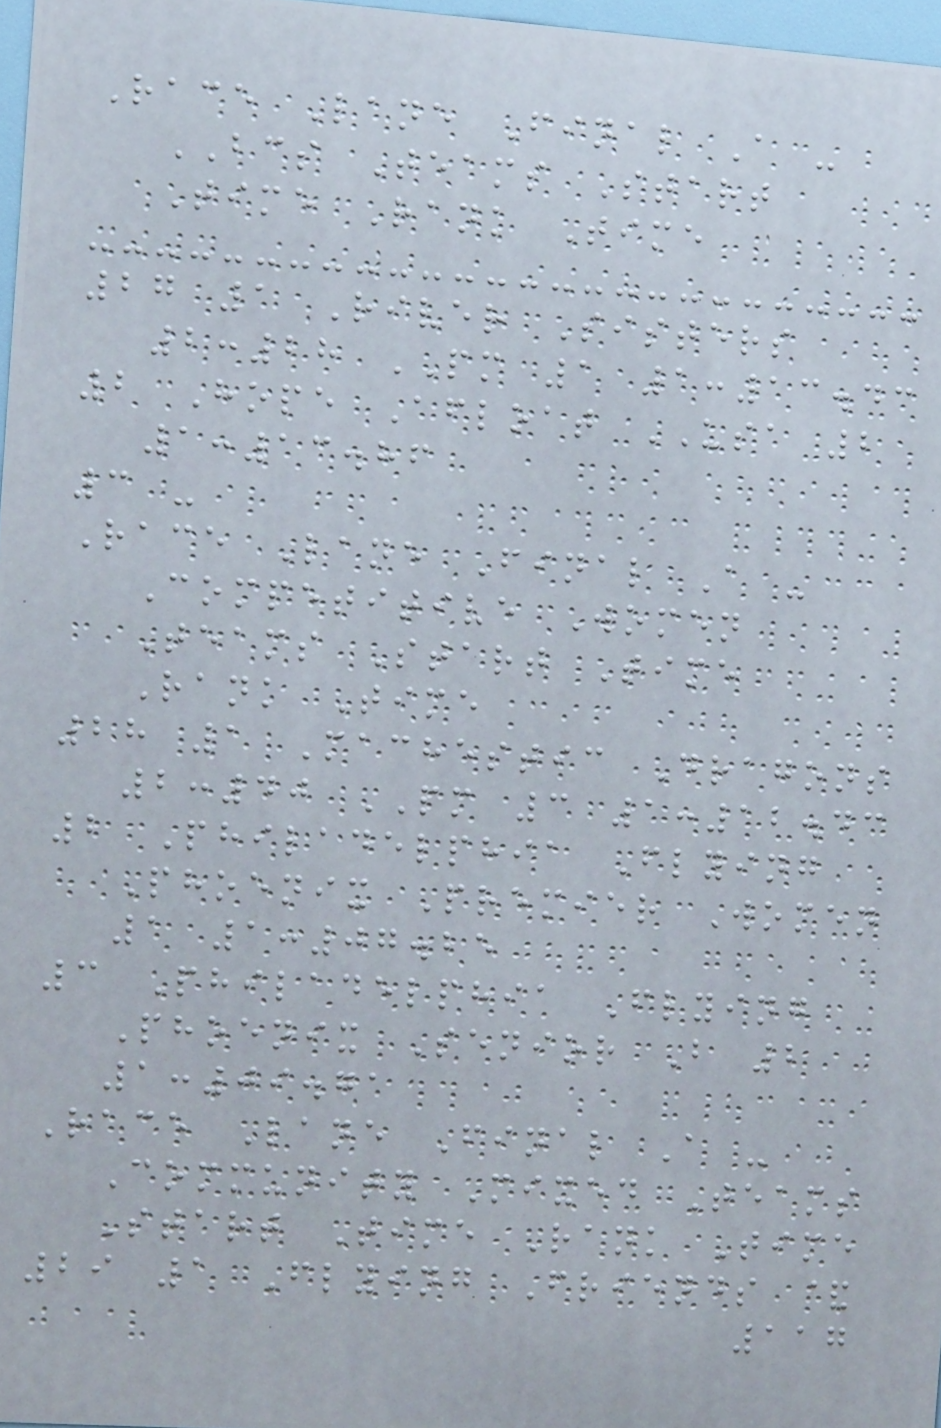Race Lane Final A -
BCS Teams Start
Time Rank Time
27 1 River Sisters
2:28 PM 1 1:13.43
2 Hope Afloat USA 2
1:13.86
3 -
Race Lane Final A -
Competitive Women
Teams Start Time
Rank Time
28 1 Machestic Dragons
2:40 PM 3 1:12.43
2 Philadelphia Flying
Phoenix Premier Women
1 1:07.25
3 Philadelphia Flying
Phoenix Senior B 2
1:09.71
Race Lane Final A -
Community Mixed Teams
Start Time Rank Time
29 1 Flying Friends &
117
